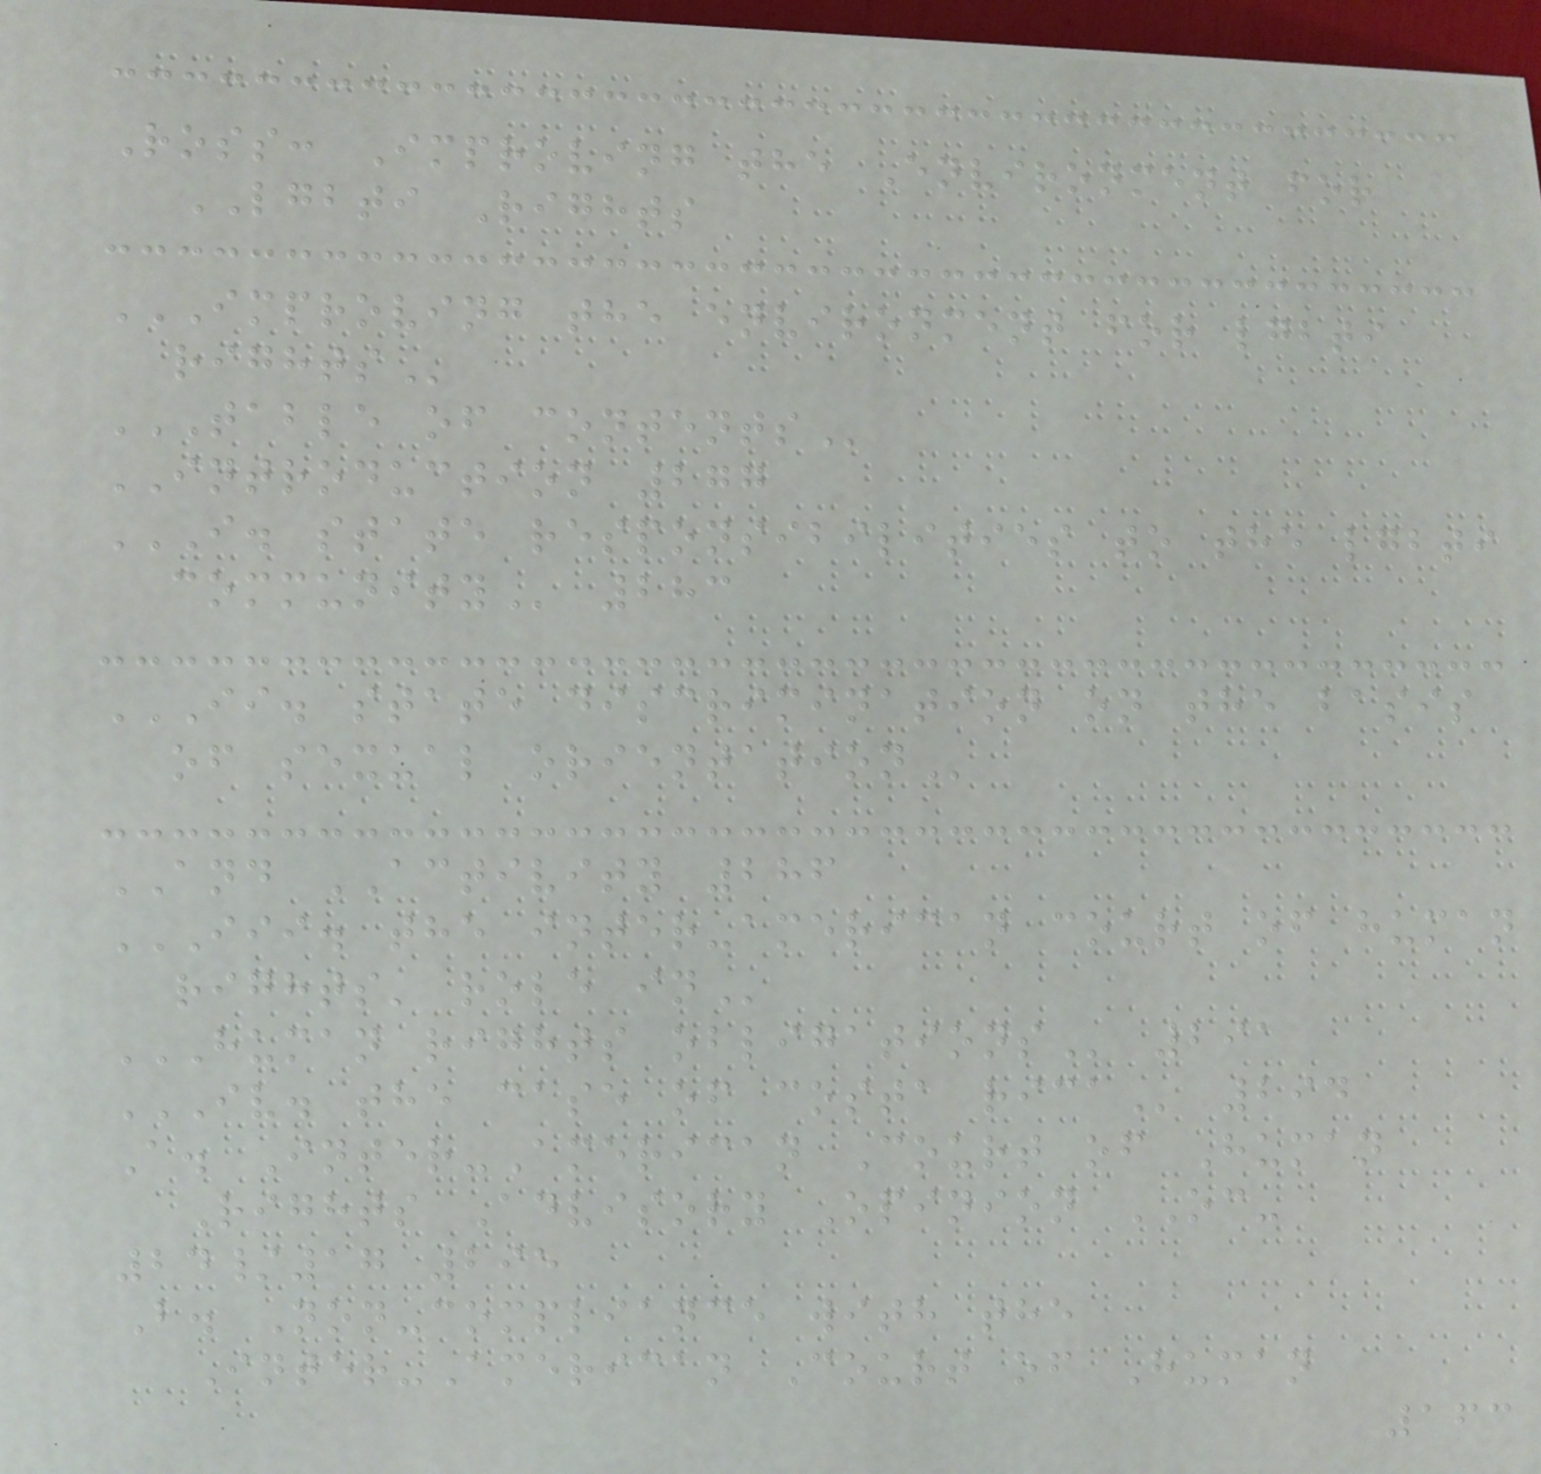Ross: Improving the Environment for
LGBTI Rights
IMPROVING THE ENVIRONMENT FOR LGBTI
RIGHTS
TABLE OF CONTENTS
INTRODUCTION 277
I. STATE RESPONSIBILITIES TO THE LGBTI
COMMUNITY 283
II. STATE DISCRIMINATION ON THE BASIS
OF SEXUAL ORIENTATION
AND ACTIVITY 286
III. THE INTER-AMERICAN COURT OF HUMAN
RIGHTS' ROLE IN
HUMAN RIGHTS OBLIGATIONS 291
IV. THE CASE OF COSTA RICA 294
A. Inter-American Court of Human
Rights Advisory Opinion OC-
24/17 295
B. Non-compliance with the
Inter-American Court of Human
163
